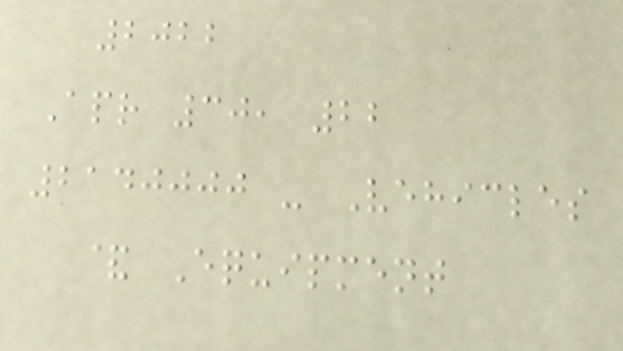2022
Apr 30, 22
2140000 - Vehicles
& Equipment
